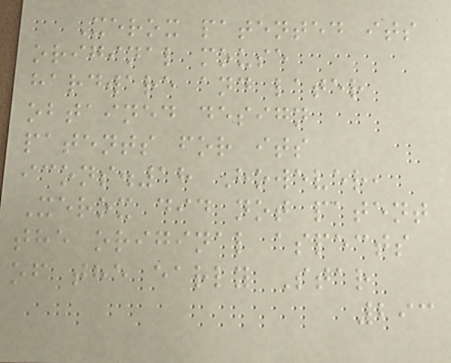Xerox patented its
original mouse
hardware and later
obtained design
patents for its
icons.18 However,
Xerox did not patent
the original aspects
of the early Star
293
